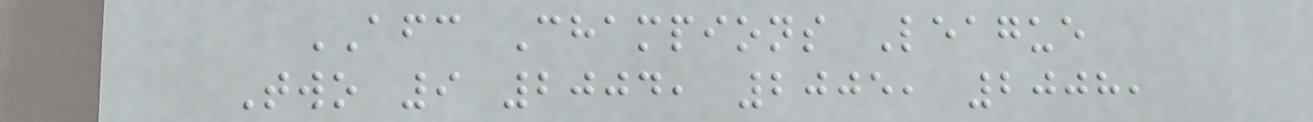AFC Champions League
Two 9 2004, 2005, 2008,
